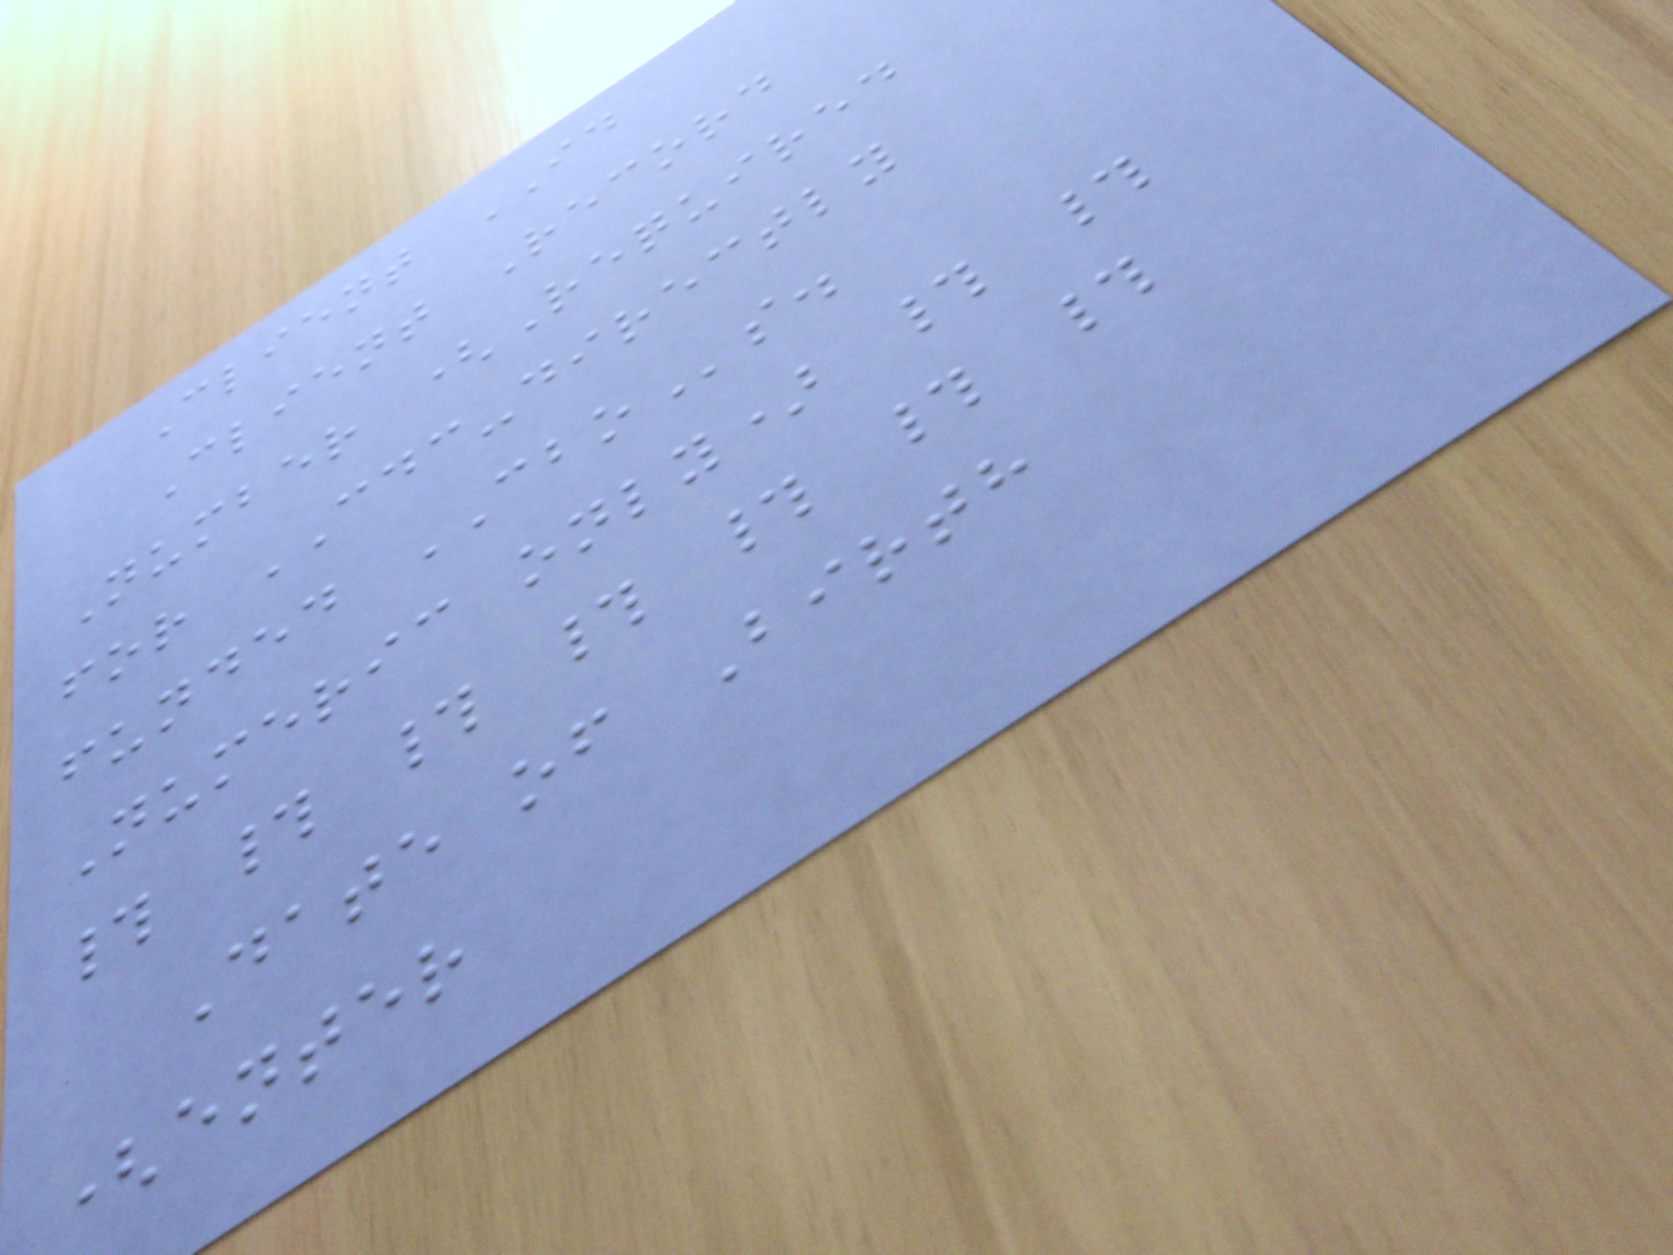Client ID
Client Record
Number (Required
for CDC-directly
funded CBOs.
Numeric only) # #
# # # # # # #
Date of Birth
(enter
